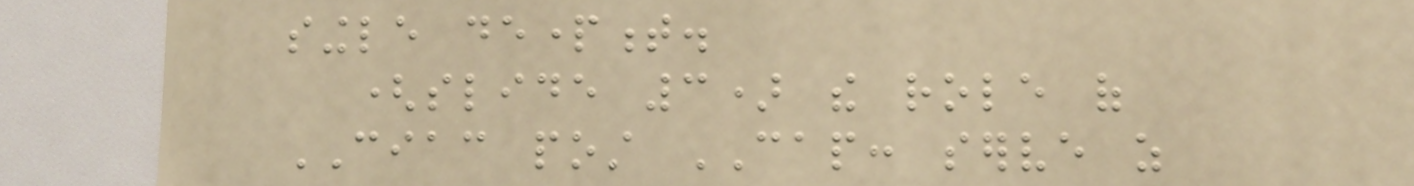single department.
(slide 3) the role of
CIAC post CAP: serve as
